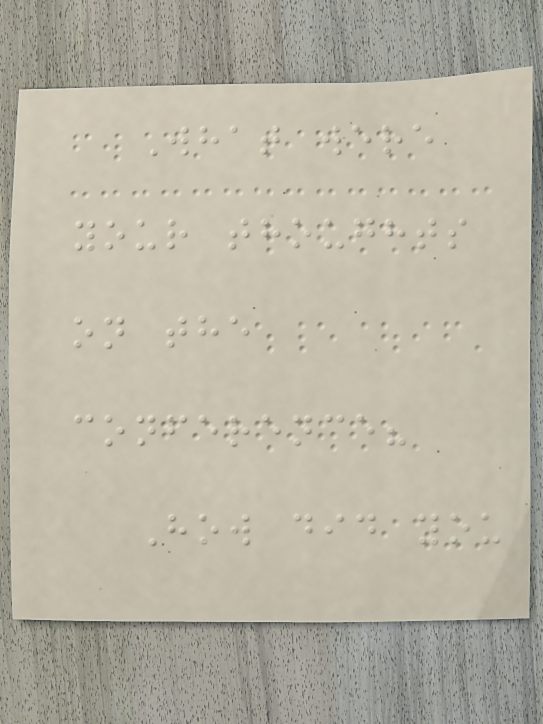What were
your thoughts
on the
conference?
How did you
